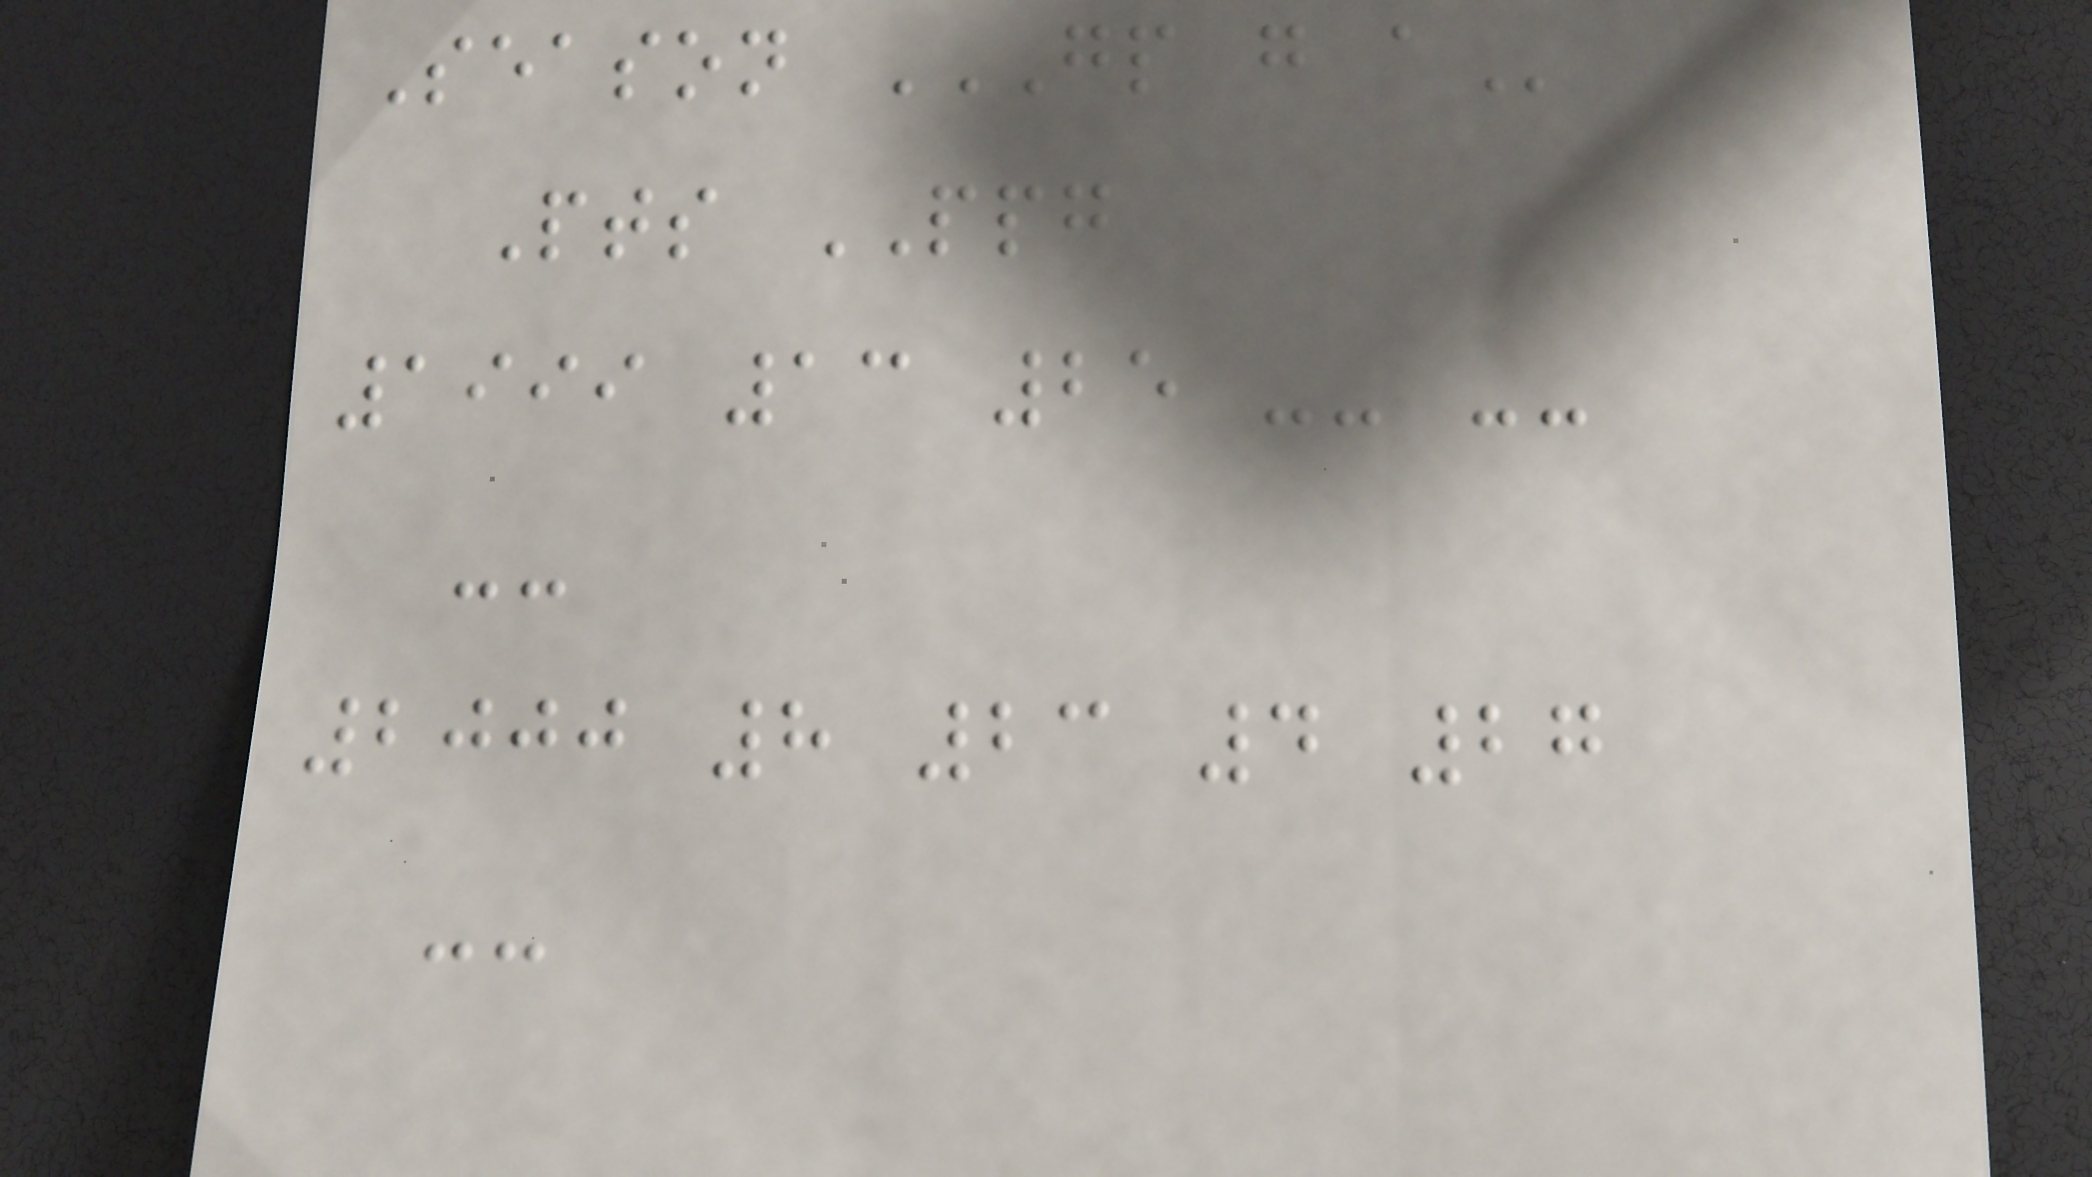Season GP G A
Pts PPG
1999 13 25 -- --
--
2000 8 23 4 27
--
